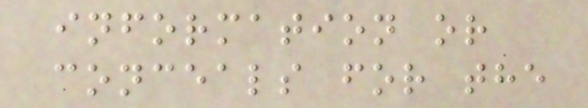information or
conceals for the
